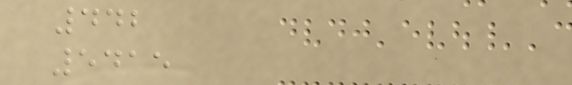442
5415
